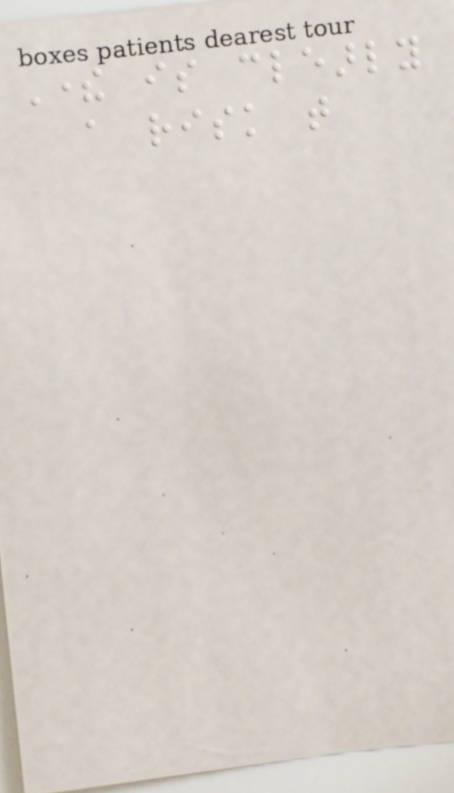There is clearly
a risk that
